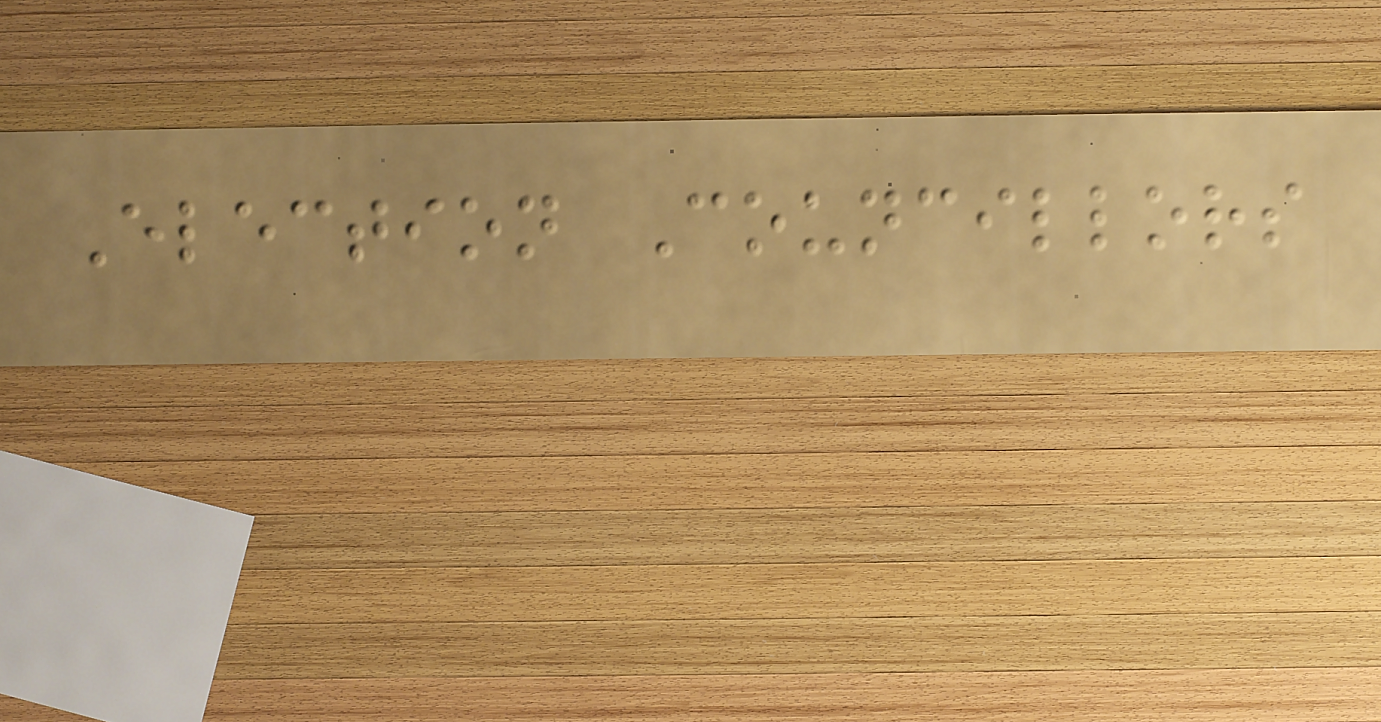Election Councillors
